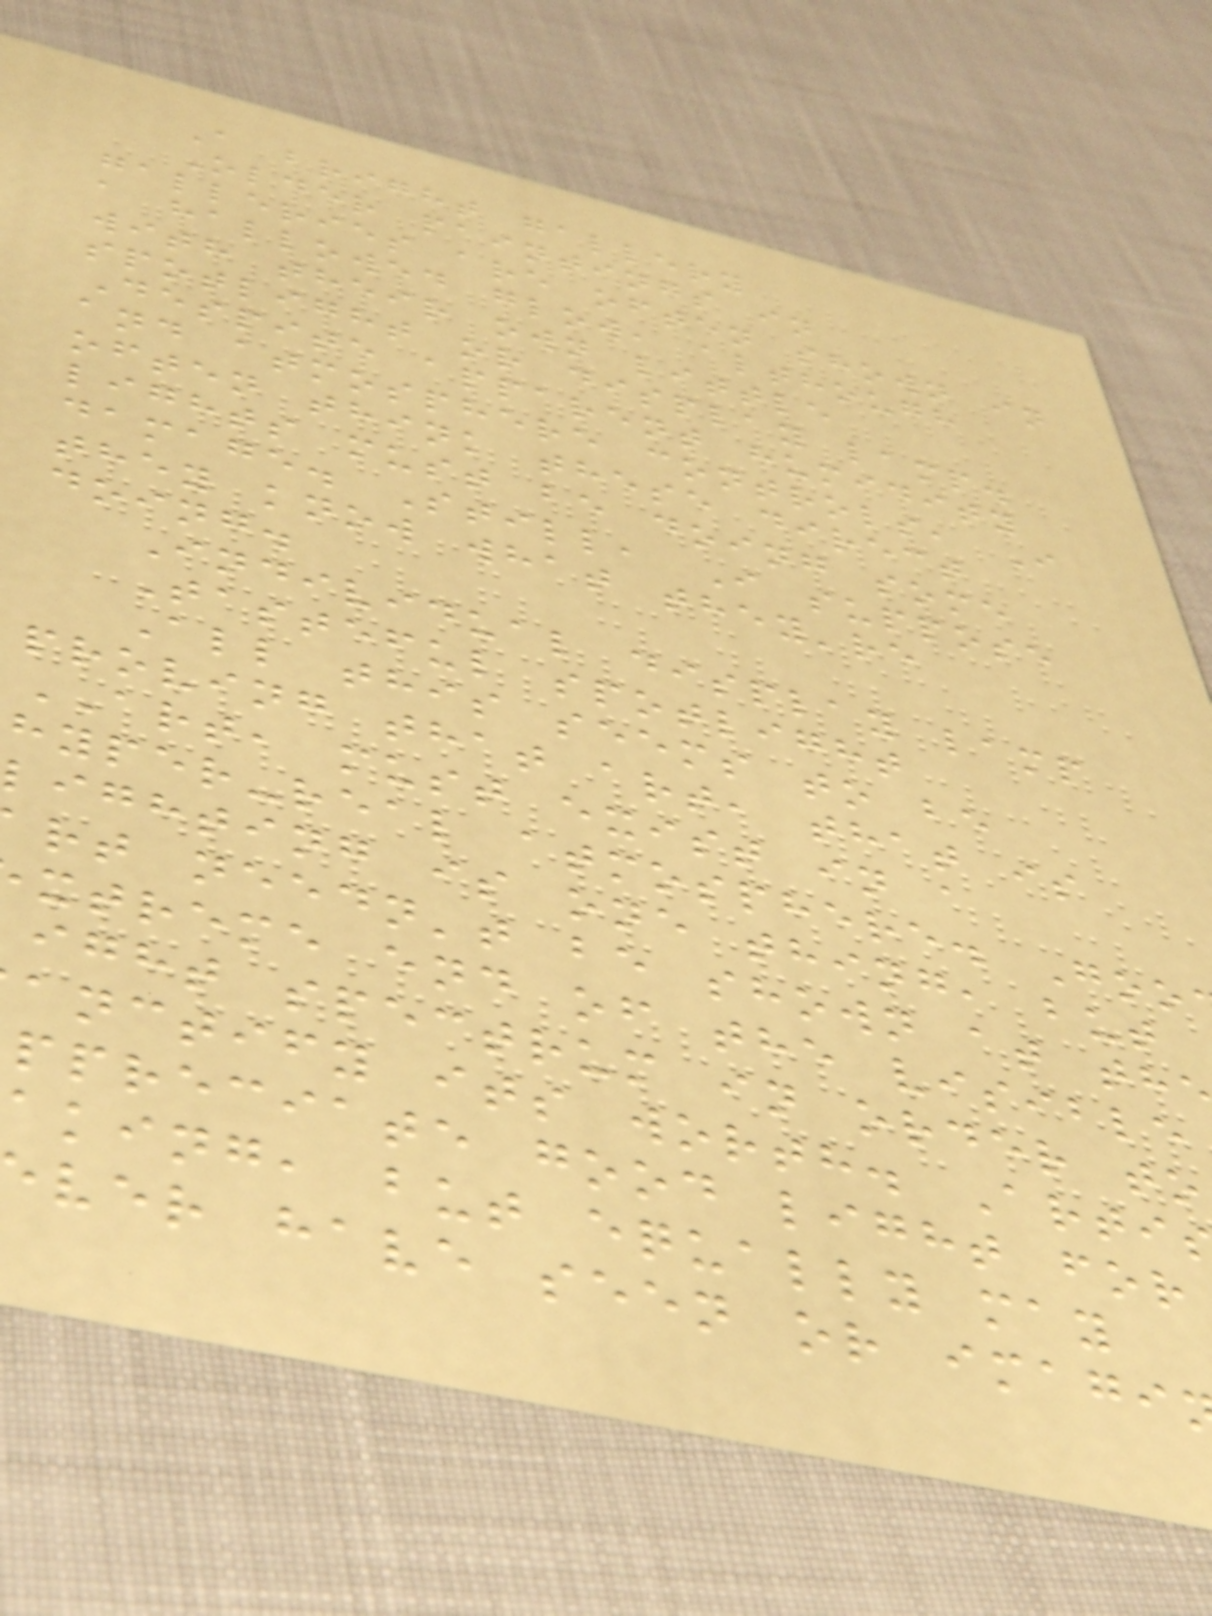A bright gallery
Older paintings in
galleries are often shown in
a hallowed glow, although
with their own little
spotlight or display lamp.
Despite apparent humidity
and atmosphere controls, I
often think these direct
lights must be doing some
damage. Still, I suppose
they know what they're
doing.
Individual display lamp
Tasteful spotlight
All this seems to be
proving that art, that is
ART, must exist in a
hyper-real atmosphere. Goo
lighting is one thing, but
rt needn't be shown at th
xtreme end of the visible
ight spectrum in order to
anctify its worth. Arti
ppreciate good light for
aking, but equally may
ver have seen or imagi
